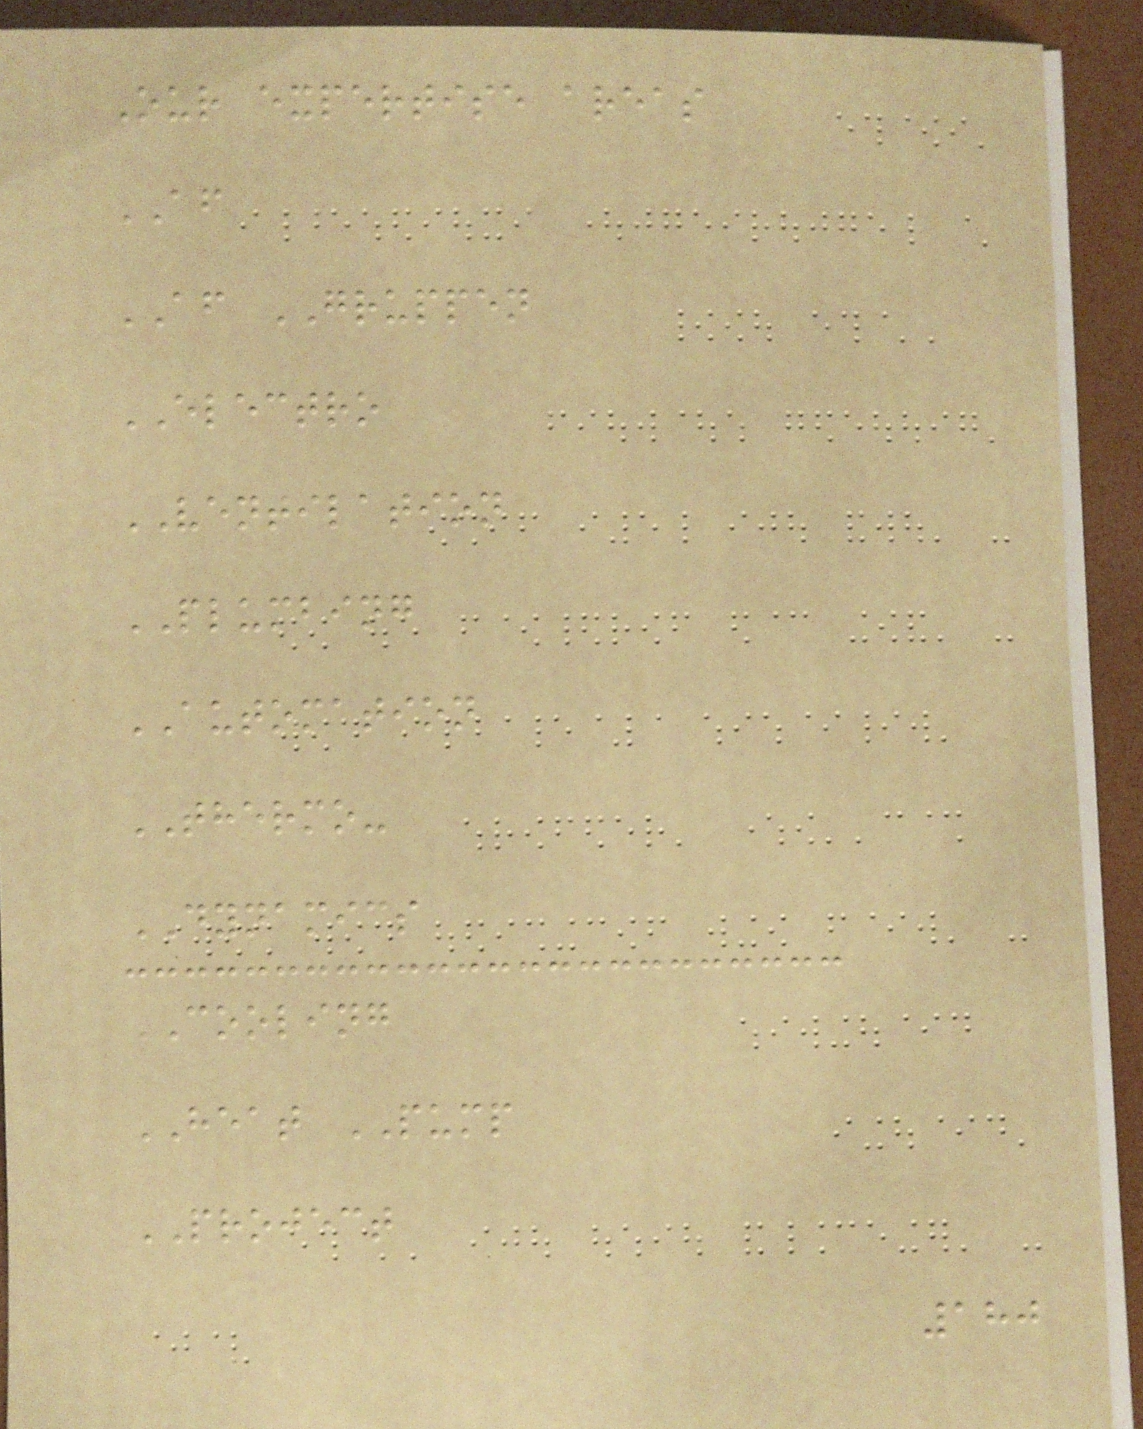Our expertise areas
AF
AF GRUPPEN
ELECTRO
VENTILATION
PLUMBING
AUTOMATION
THERMO-
DYNAMICS
COOLING
HEAT PUMP
PROJECT
180
